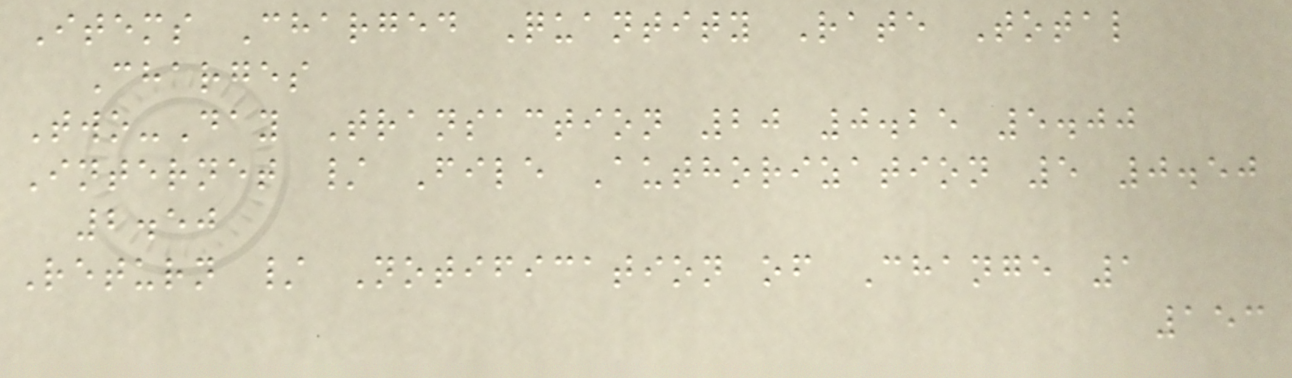Items Charged Quantity Rate Total
Charges
Two-Day Transaction 20 0.25 5.00
Internet / File Authorization 5 0.50
2.50
Return / Notification of Change 1
153
